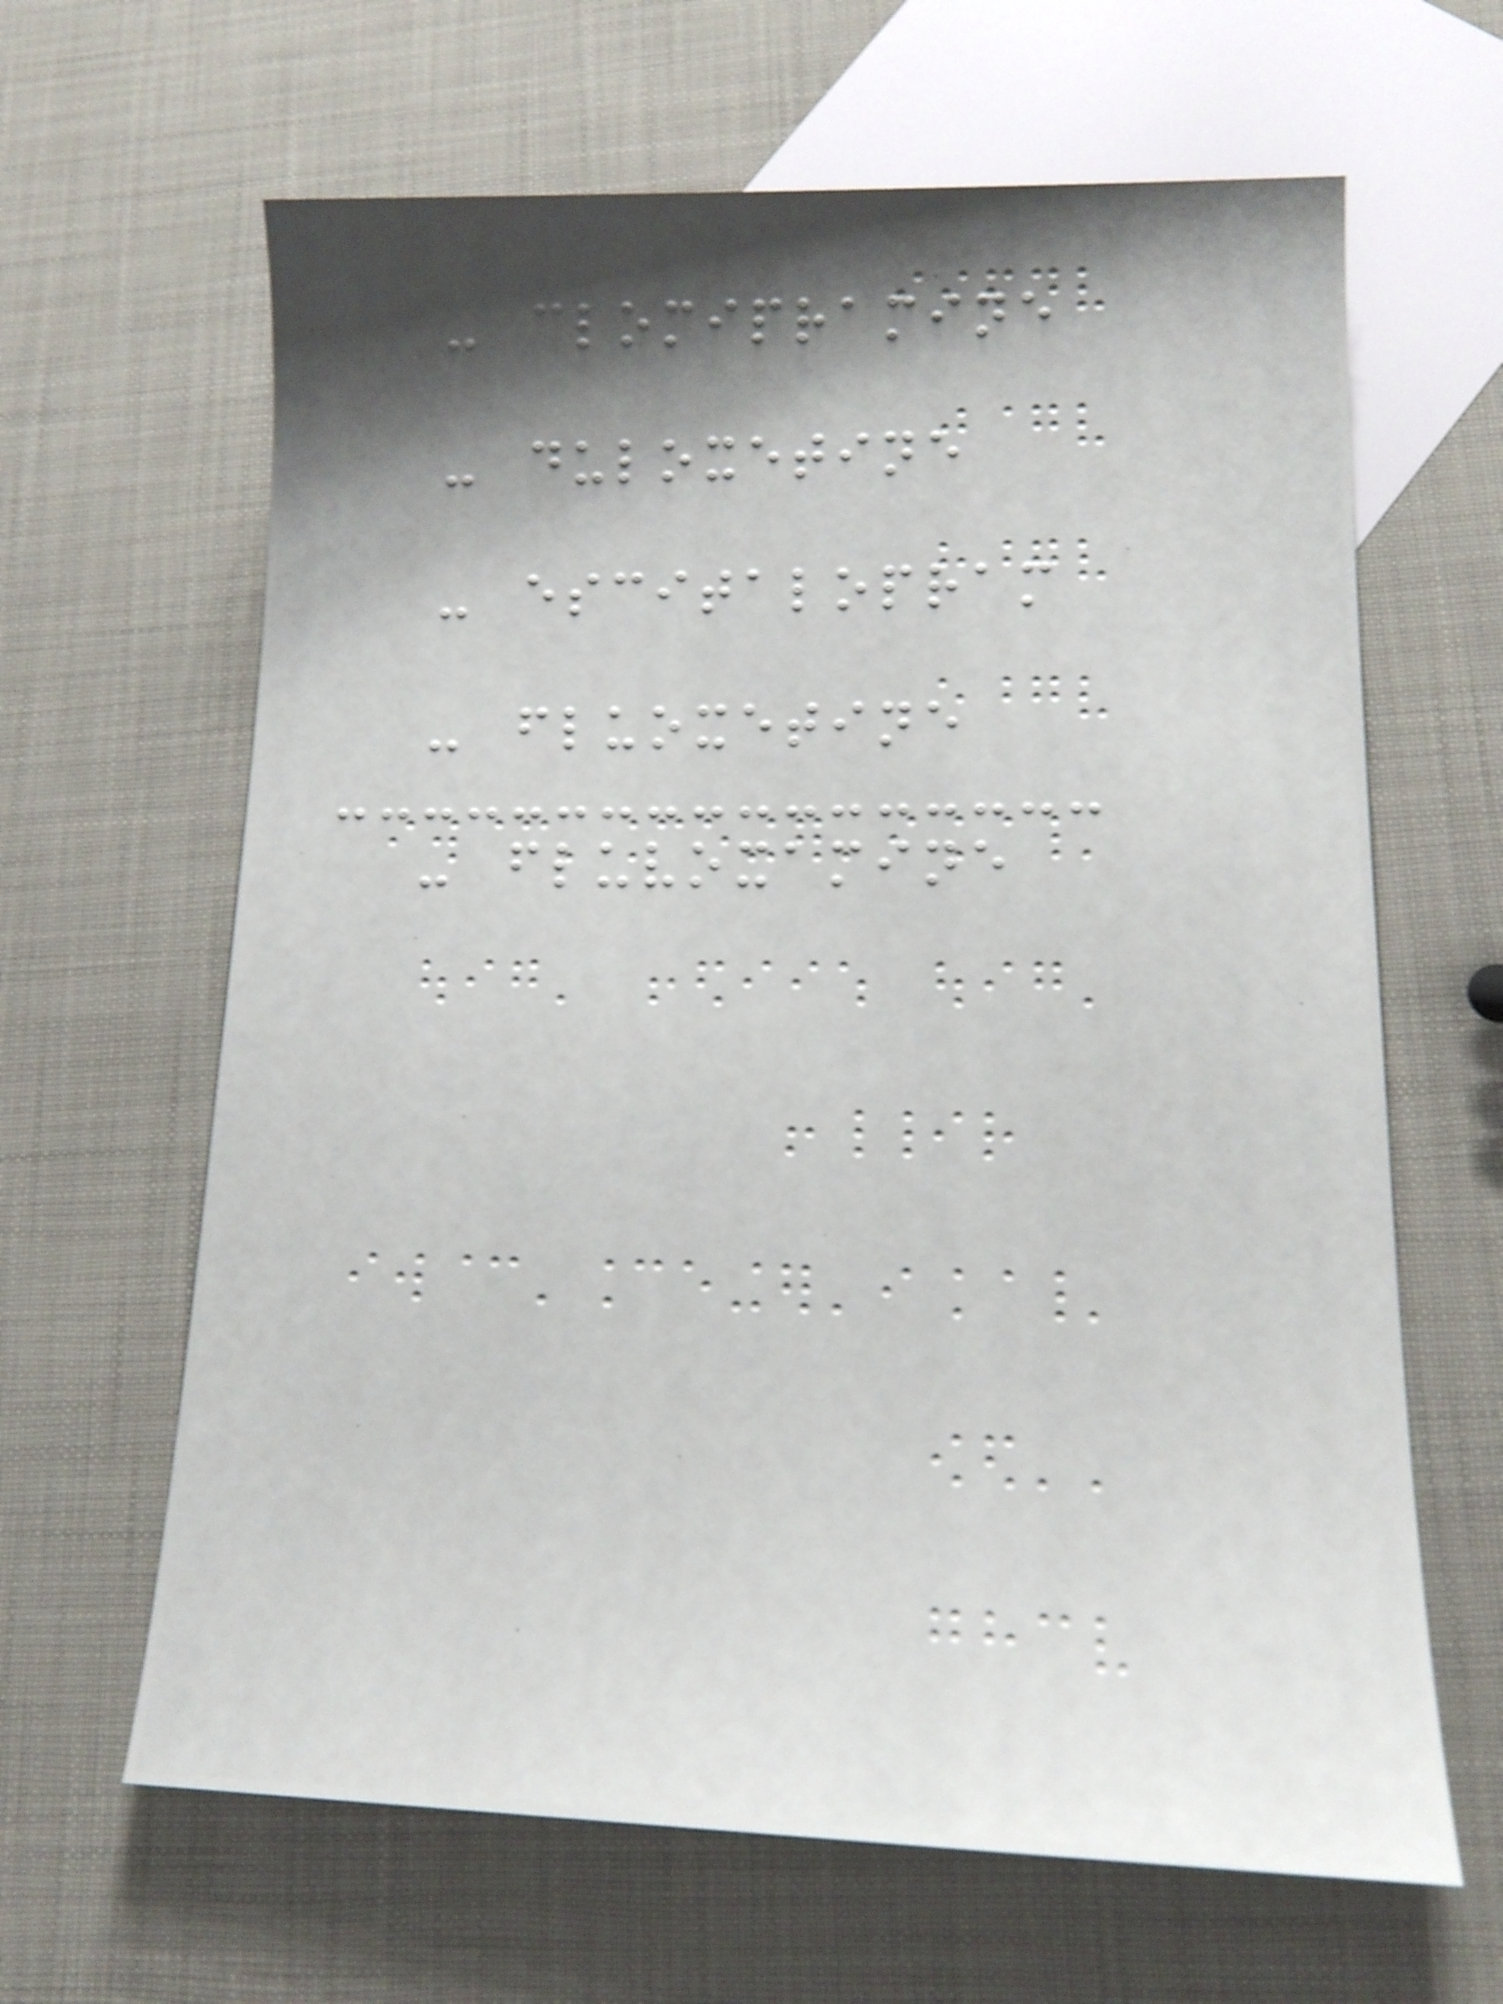- clomipramine
- duloxetine
- escitalopram
- fluoxetine
- fluvoxamine
